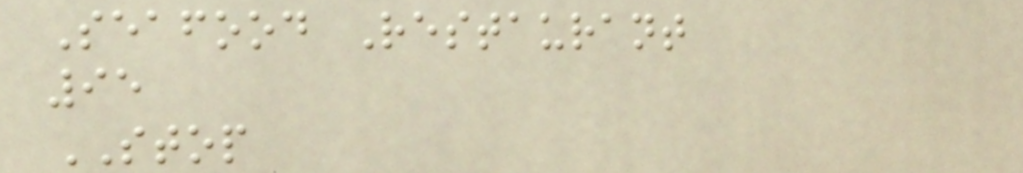Seafood Restaurant
95
STOP
